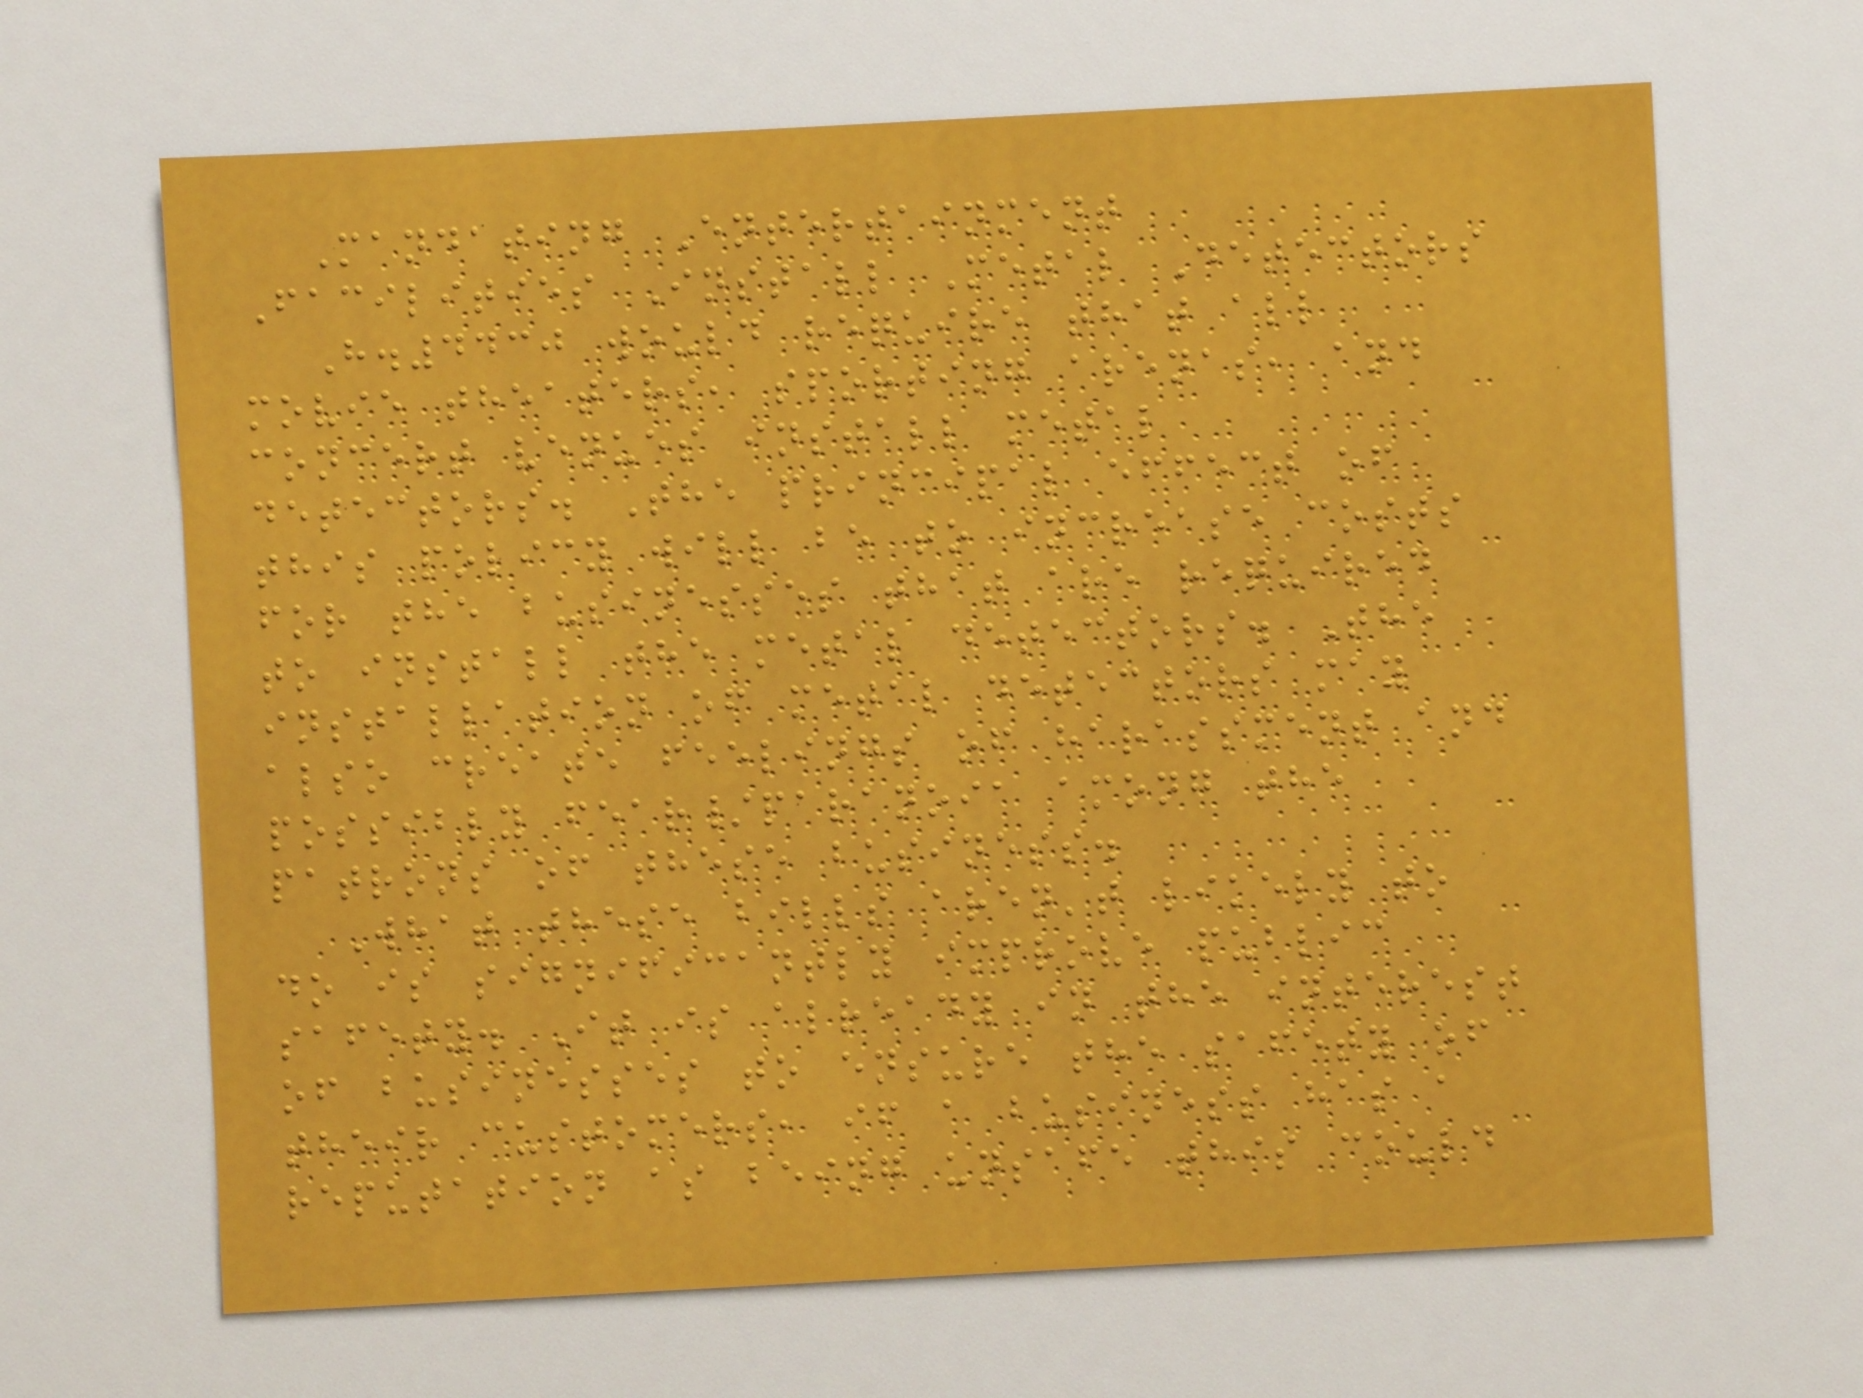Mandating Entertainment
Facilities Install Metal Detectors
H.4430 would require that all
movie theaters, sporting arenas, and
concert venues install metal
detectors. The principal effect of
this policy will be to increase costs
for the businesses that are required
to install the metal detectors. The
installation of metal detectors may
also create feelings of harassment and
possibly fear/paranoia among the
patrons of these business.
What these bills aren't likely to
do is significantly improve public
safety. It is already in the interest
of businesses to ensure the safety of
their customers, if a business has a
reputation as being unsafe this could
